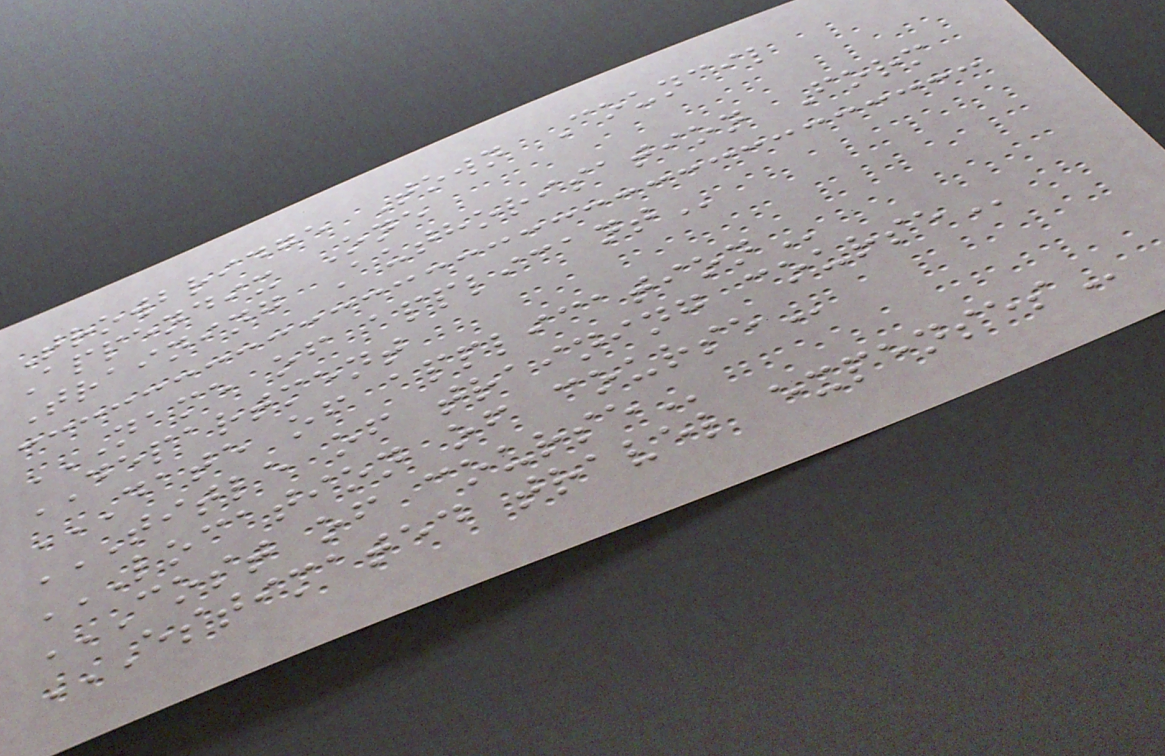Trowbridge Town Council
Appendix One
Training Authorisation Form
NAME OF APPLICANT
DEPARTMENT
DATE OF APPLICATION
TITLE OF TRAINING COURSE
LOCATION OF COURSE
COST OF COURSE
ESTIMATED TRAVEL EXPENSES
